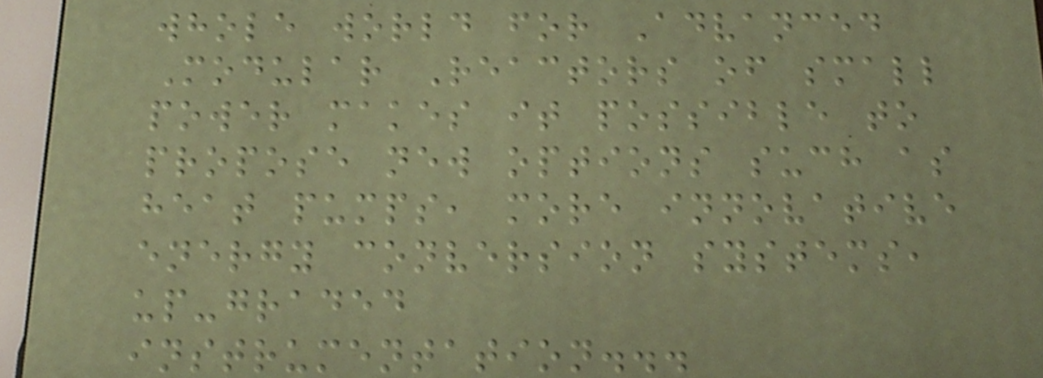whole world for Advanced
Modular Reactors of small
power makes it possible to
propose new options such as
heat pumps, more innovative
energy conversion systems,
up-graded
instrumentation...
